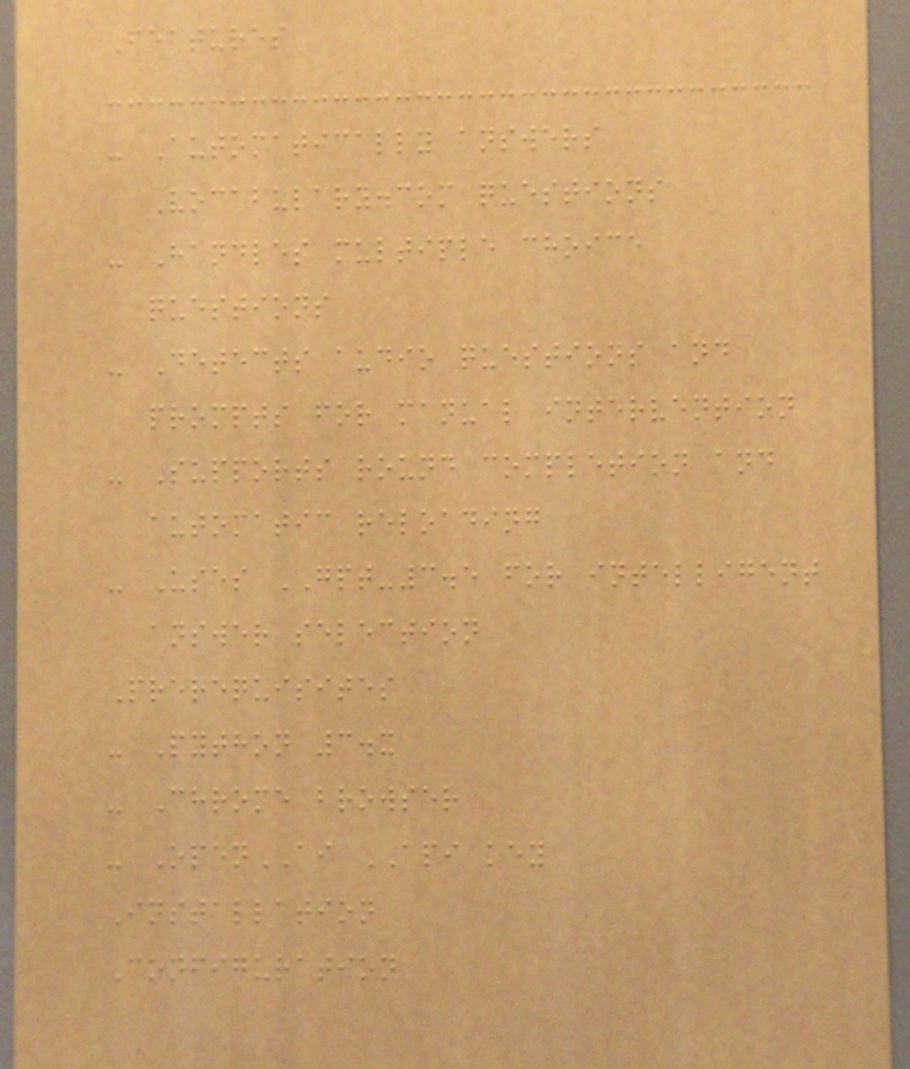Features
- Automatically answers
Vocabulary.com questions
- Handles multiple choice
questions
- Detects audio questions and
prompts for manual intervention
- Supports round completion and
automatic reloading
- Uses GPT-3.5 for intelligent
answer selection
Prerequisites
- Python 3.x
- Chrome browser
- OpenAI API key
Installation
Configuration
